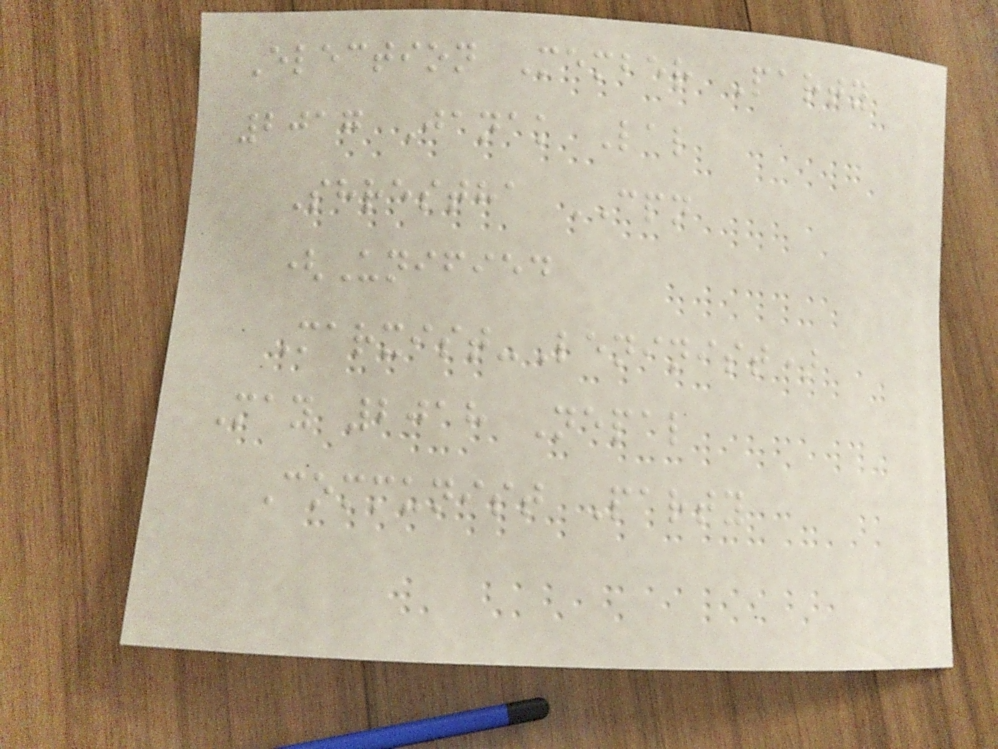Election Member Party
2017 Janak Lal
Shrestha CPN
(Unified
Marxist-Leninist)
May 2018 Nepal
Communist Party
